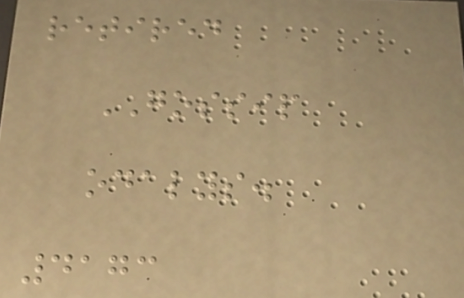retired
GOSSIP
odalys.
4173
